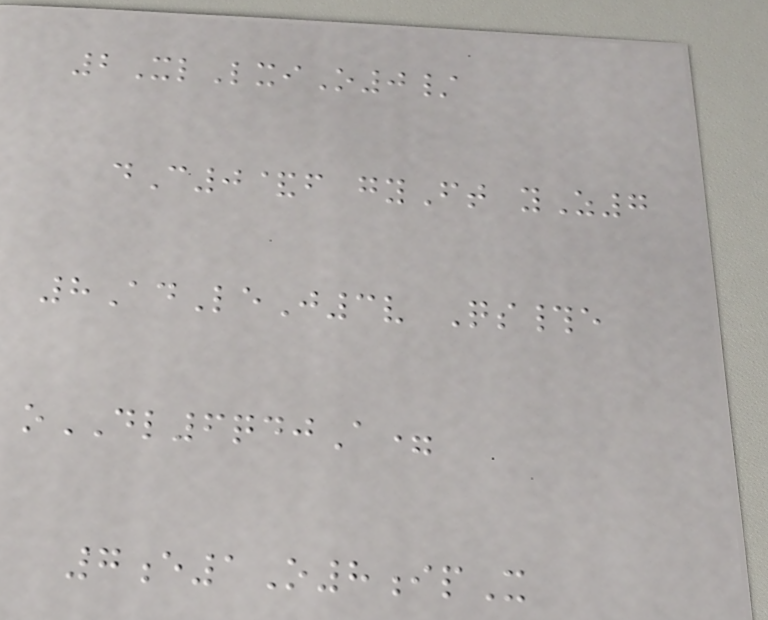2XlLxiO0/
dC0&f gyFt yZ7
8AdLeJ3v Qs#e
oDL6qdjA=
7e1O8ipX
